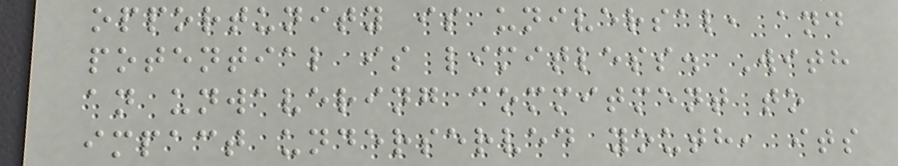opportunity is universal, and
potential is limitless. With
an unwavering commitment to
impact underserved youth, its
